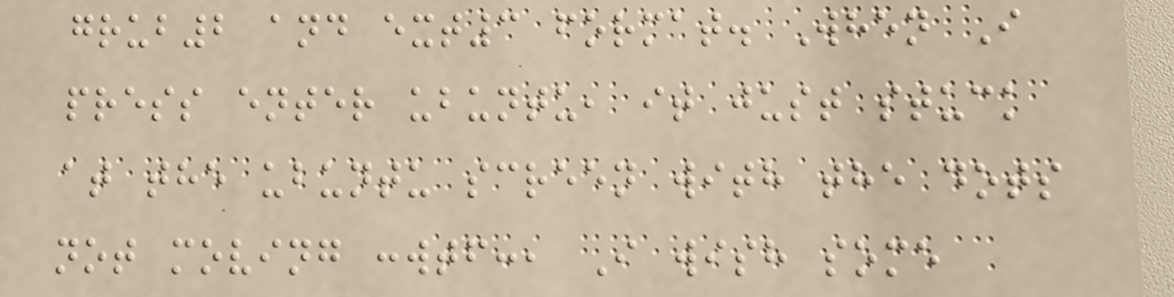grub2 and ext3 format. When I
press enter ubuntu, it just stuck
at the ubuntu screen with the dots
not moving :wtf:, I wish some
